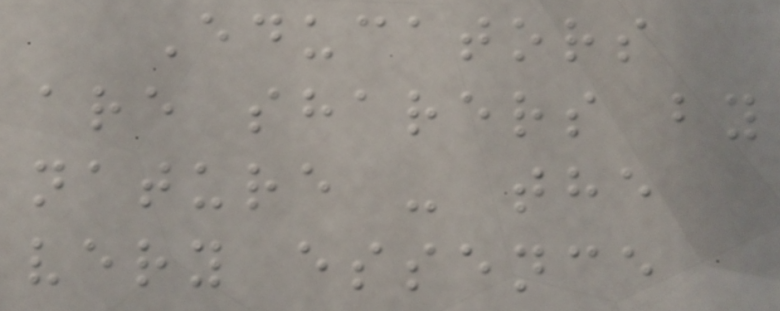Educators
are sharers by
nature - the
very essence
